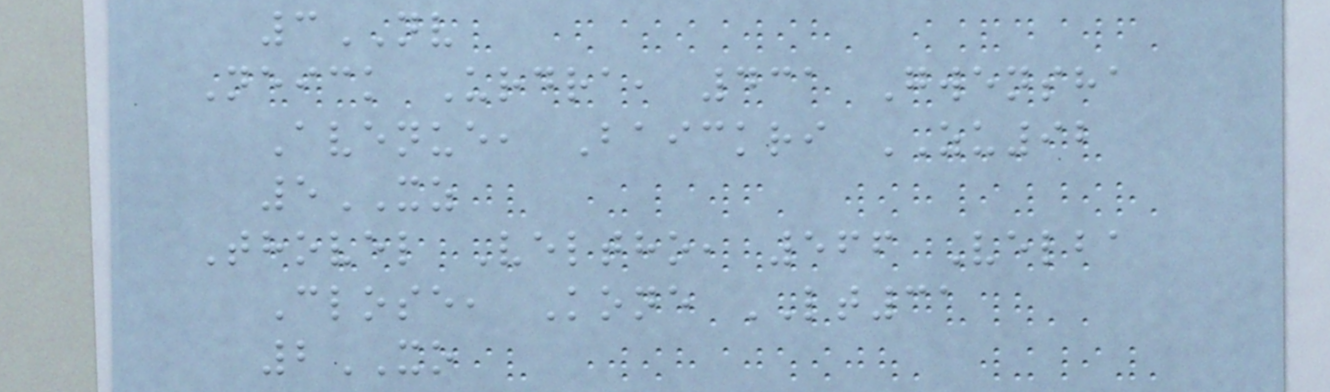3NV
Neick Urdra, 431 Gwensha
Avenue, Baickri ZU92
5XZ
Thovel Veltho, 566 Velba
Close, Kone LT31
2XO
